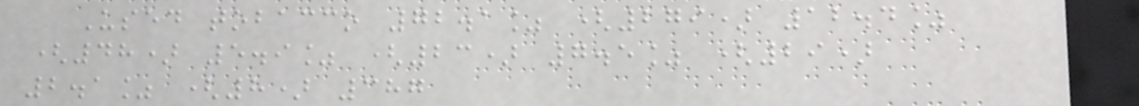Used tobacco 72.1% (279) 12.4%
(48) 5.9% (23) 7.5% (29)
2.1% (8) 387
